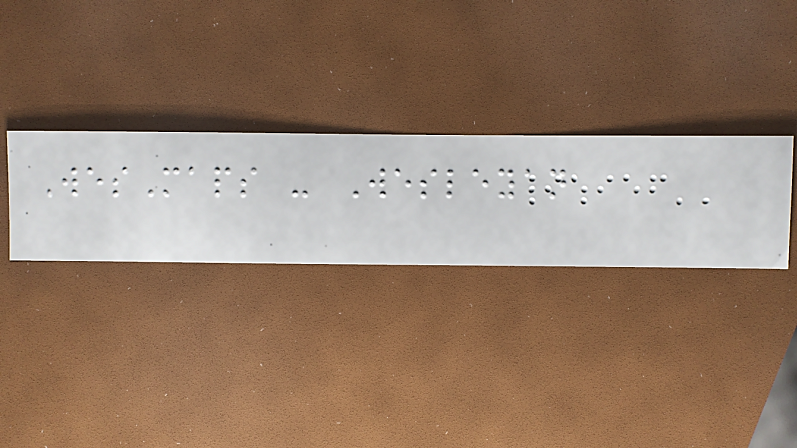WesMaps - Wesleyan
